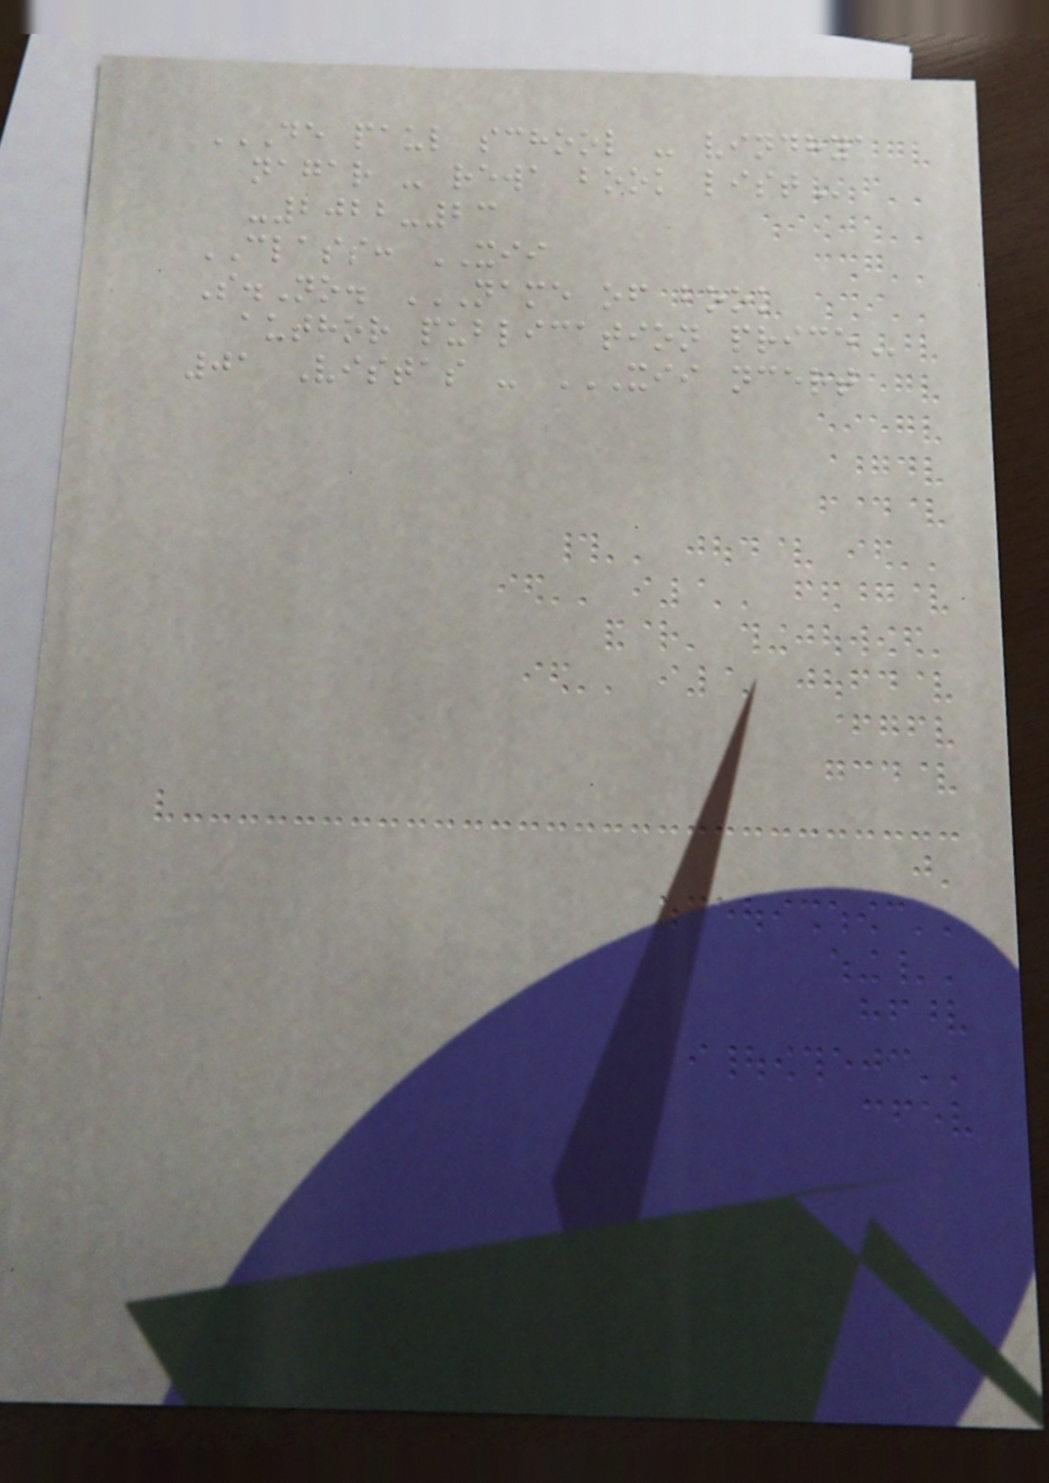DE PAUL SCHOOL - VINDHYA
NAGAR - REWA BOOK LIST
-2022-23
CLASS: XII
S.No. NAME OF BOOK
AUTHOR PUBLICATION PRICE
01 Vistas - XII NCERT
